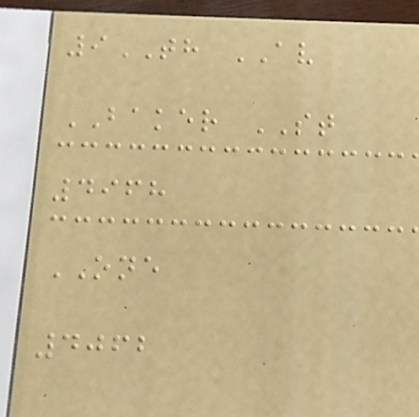9TH AV
BAKER ST
4968
ONE
4062
